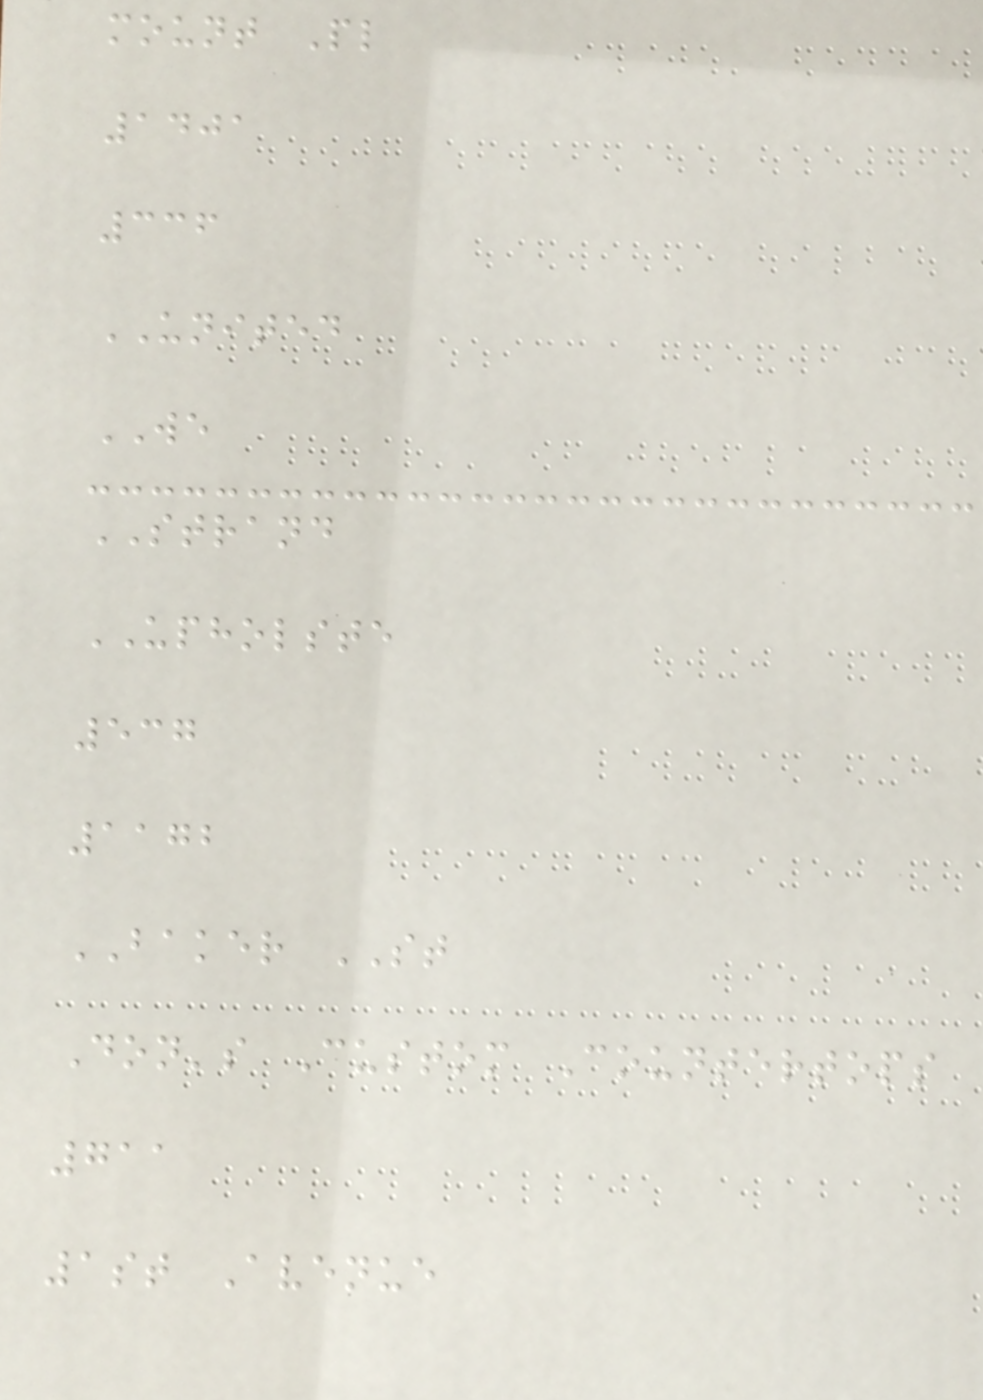mount Pl
1401
336
UNITED
WE
STRAND
UPHOLSTE
537
1172
BAKER ST
Don's Custom Countertops
711
1st Avenue
